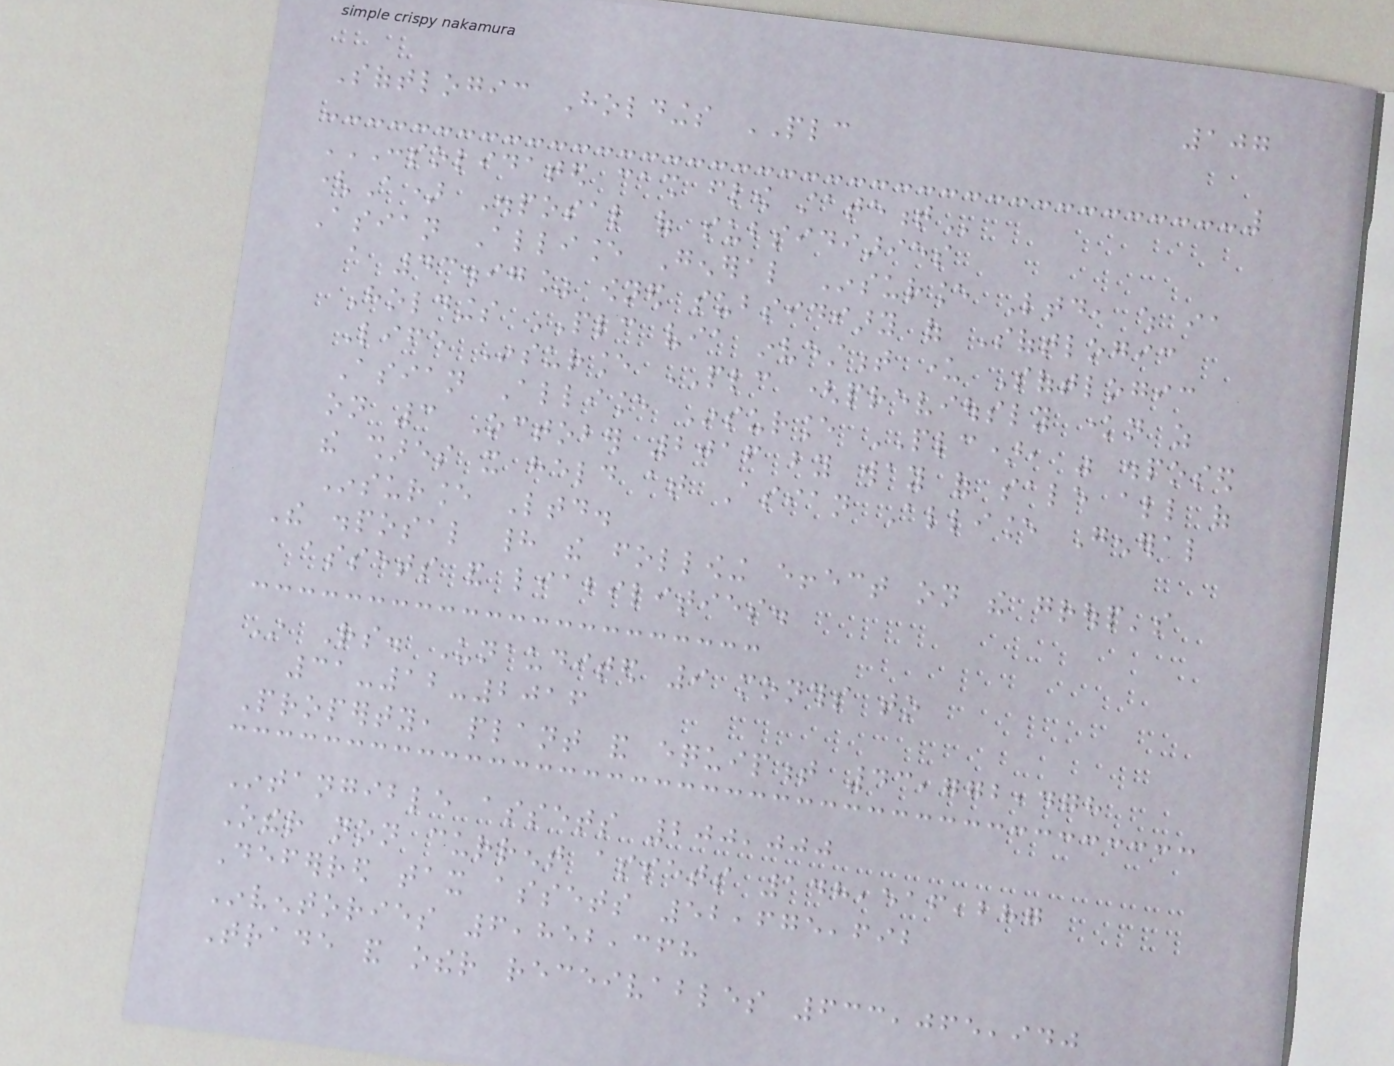107
Softlogic Holdings PLC
CONSOLIDATED CASH FLOW STATEMENT
(A) Disposal of subsidiaries
Asian Alliance General Insurance Ltd, which ia
a 43.97% owned subsidiary of Softlogic
Holdings PLC via investment under Softlogic
Life Insurance PLC (previously known as
Asian Alliance Insurance PLC), was disposed
on 3 October 2016 by way of sale all of
the shares it held at Asian Alliance General
Insurance Ltd.
The disposal had the following effect on the group's
assets and liabilities.
In Rs. Unaudited 9 months to
31-12-2016
Property, plant and equipment 43,772,478
Intangible assets 200,000
Other non current assets 148,516,287
Deferred tax assets 52,675,692
Inventories 6,852,368
Trade and other receivables 633,065,940
